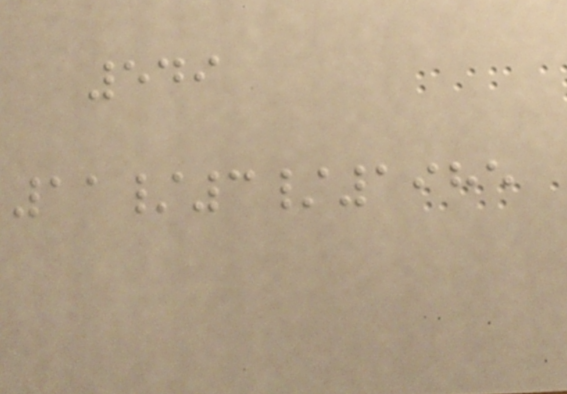549
11/3/1985
